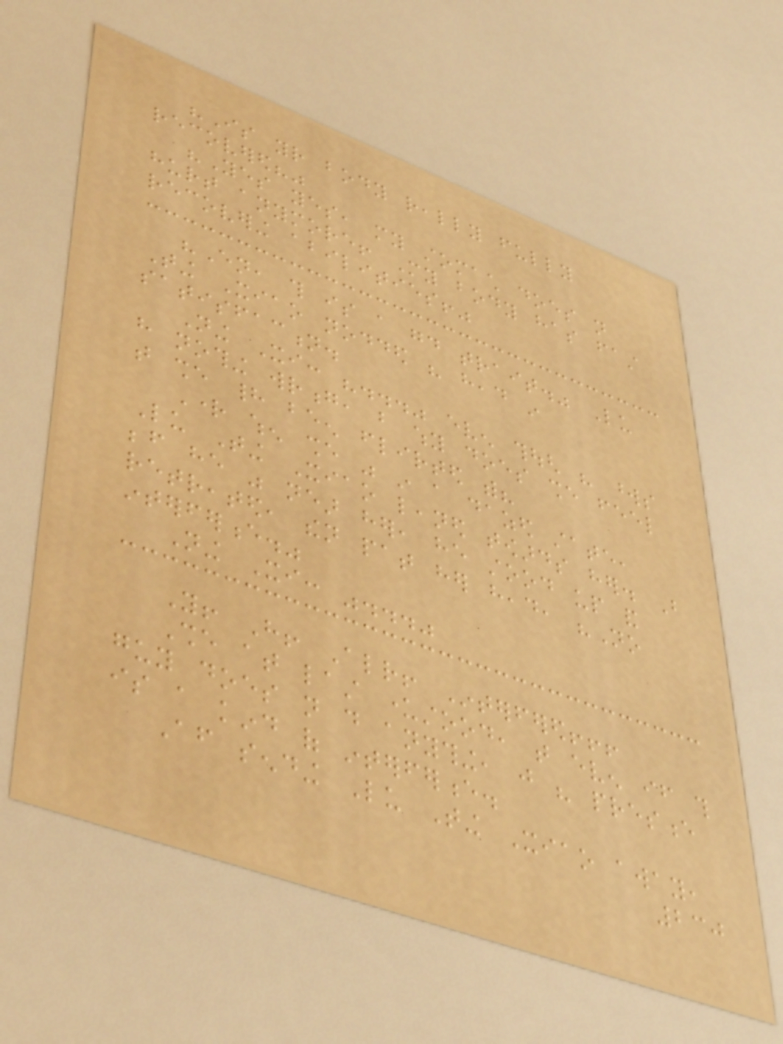"Is your body really fully
recovered?"
"Yes yes, my stomach does not
hurt anymore! My body has fast
recovering abilities!"
"En, this is a good trait." Lu
Ting Xiao nodded his head in
satisfaction.
Ning Xi: "..." even though his words
have nothing wrong, but why does she feel
that she had been flirted with?
Right when she was in a dazed state,
Lu Ting Xiao leaned towards her. But
before he was near her, he stood up and
retreated, then pat her head, "No
interference."
Ning Xi: "..."
You! Have! Already! Interfered!!!
She at last understood, that even if this
guy does not do anything, just his presence
is a kind of interference.
After sending Lu Ting Xiao away,
230
